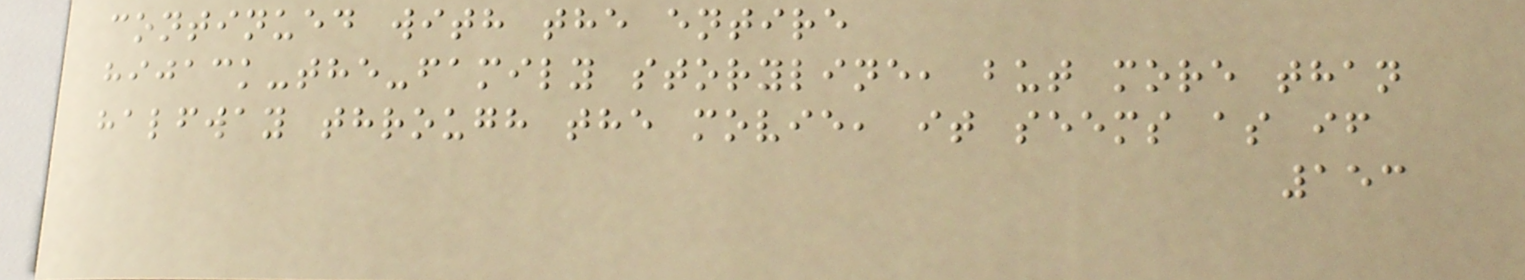continued with the entire
hijack-the-family storyline, but more than
halfway through the movie, it seems as if
153
